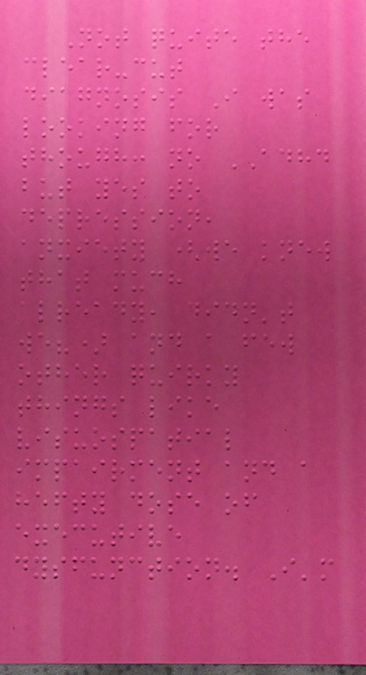Not quite the
clear-cut
diagnosis I was
looking for
though: no ADHD
but yes to
depression,
anxiety (we knew
that much
already, didn't
we?) and a few
other quirky
things like
visuospatial
impairment and a
hefty dose of
executive
dysfunction. I'm
